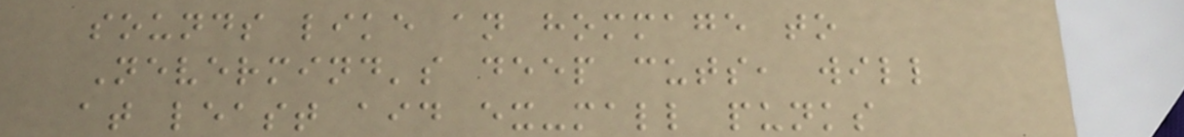sounds like an hommage to
Nevermind's deep cuts, will
at least aid ex-mall punks
